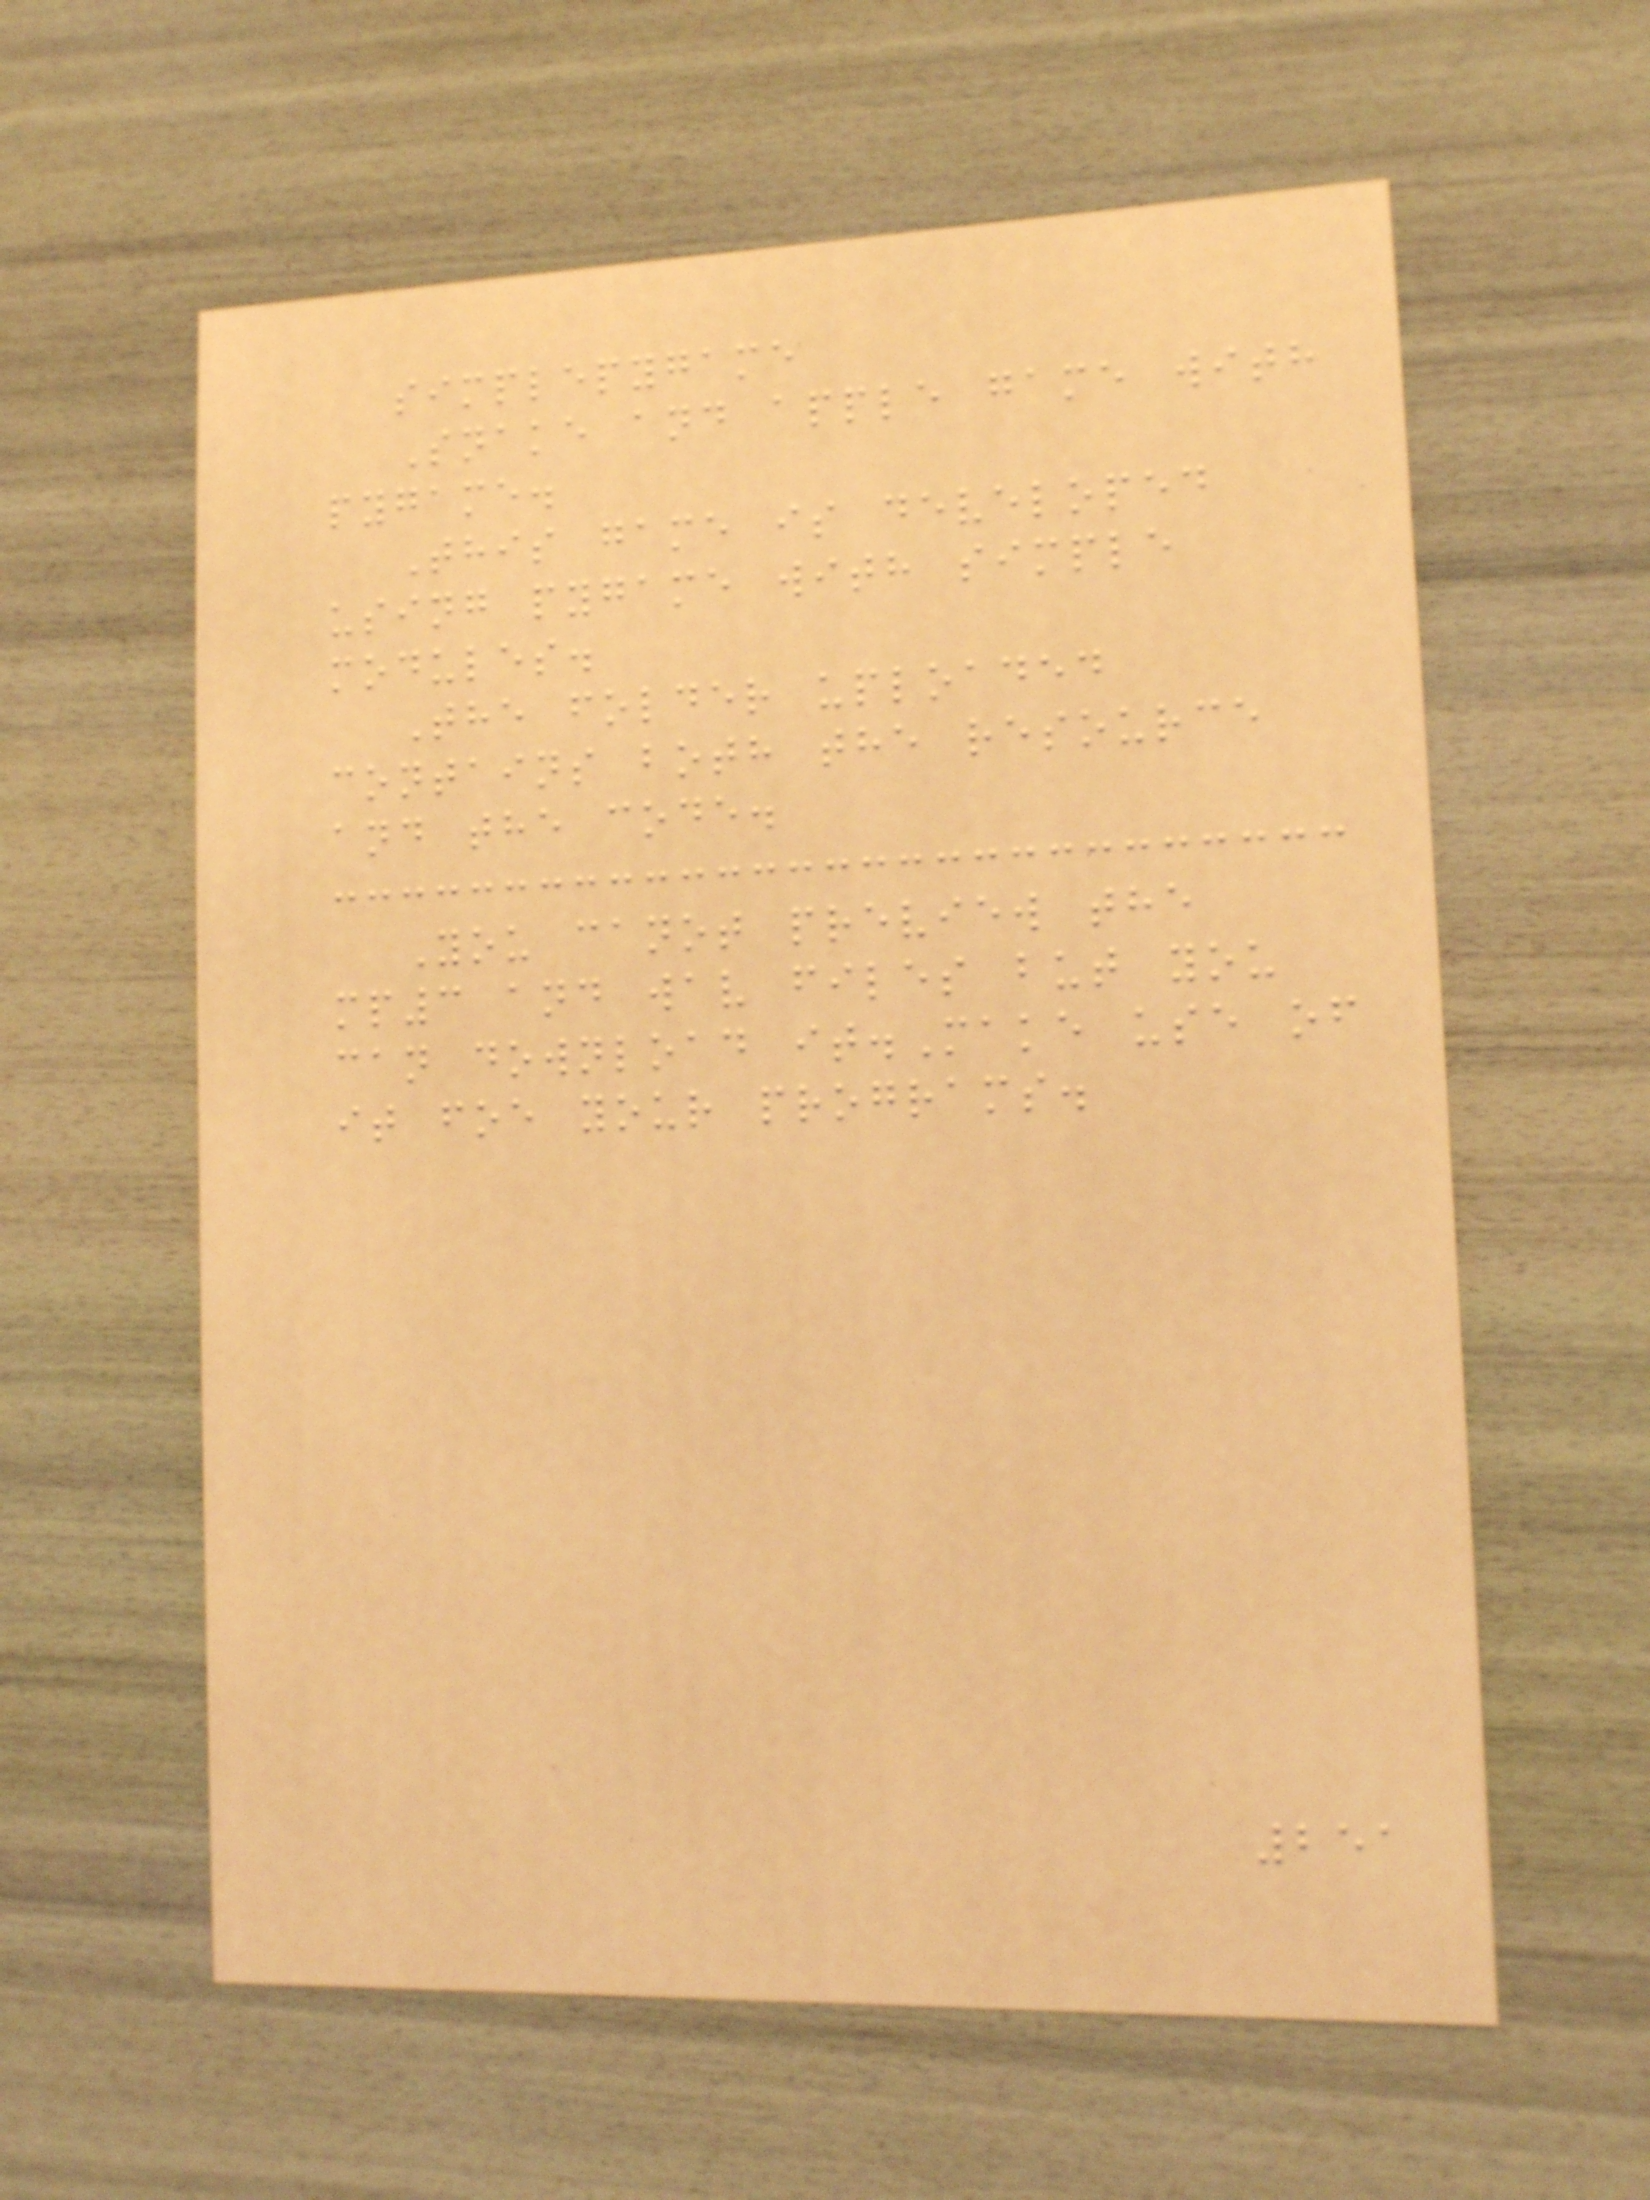simplepygame
Snake and apple game with
pygame.
This game is developed
using pygame with simple
modules.
The folder uploaded
contains both the resource
and the code.
You canot preview the
mp3 and wav files but you
can download it.Make use of
it foe your programs.
251
